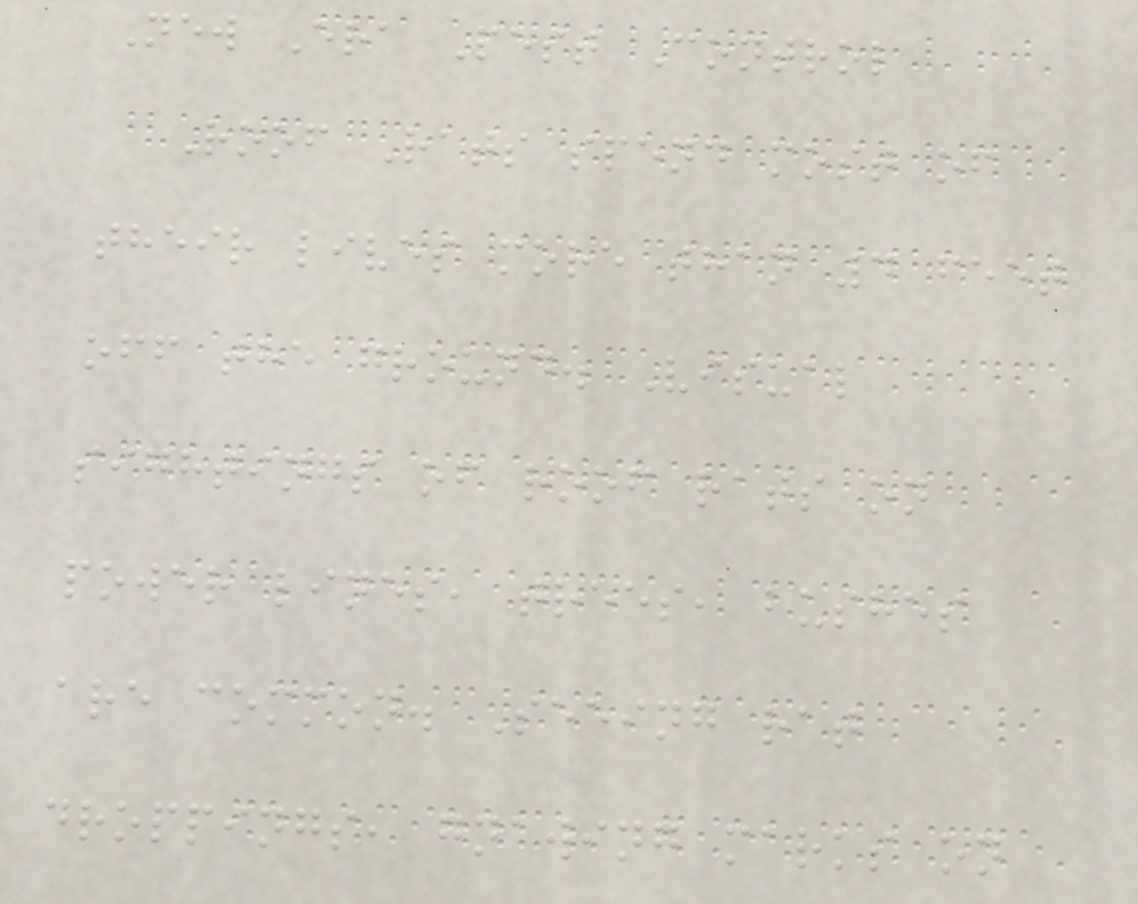New Era Pest Control
Roof Rats spend most of
their lives more than 4 feet
off the ground. Visual
sightings of roof rats on
power lines, trees, bushes
are common. Seeing rat
droppings, gnawing marks on
